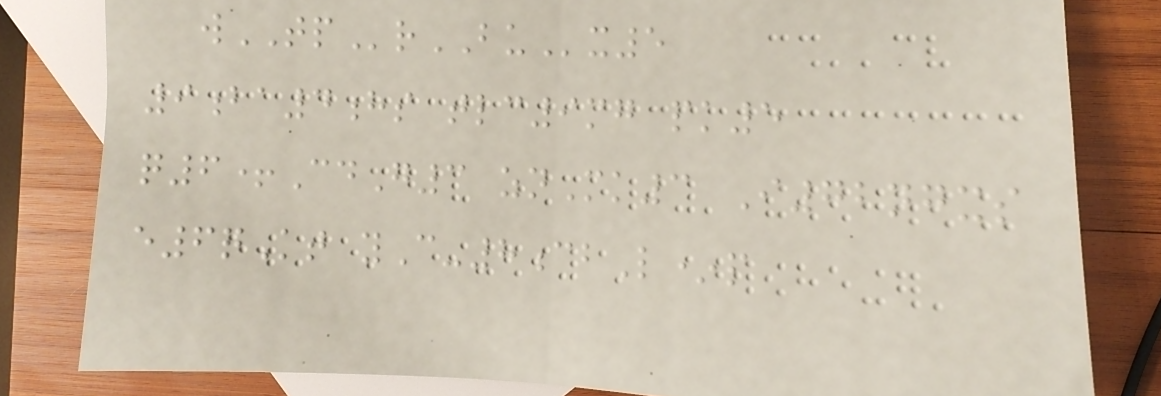wTPrBUx5
9ba4hs tlc9mg pk5
q6+CdG3 znMk3 I72ngxs
e6qKt yC-8cbL*p
